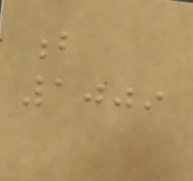b
1009
